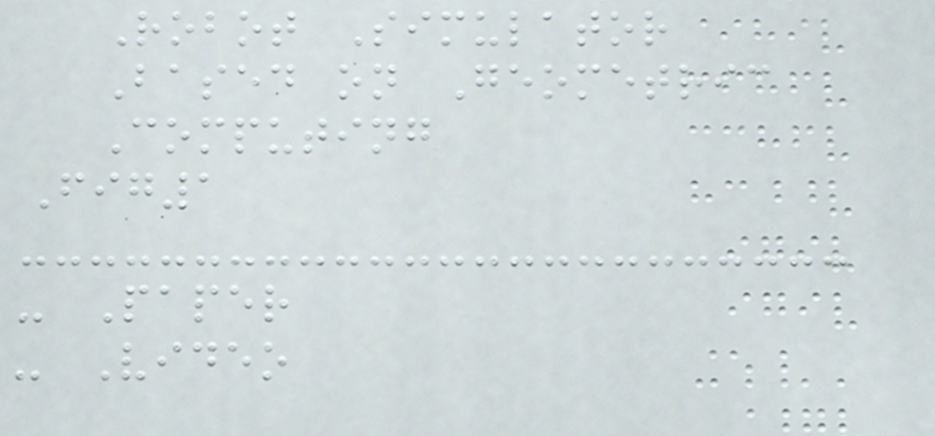Robot Simulator
Based on Geometric
Computing
Fig1
- Paper
- Video
